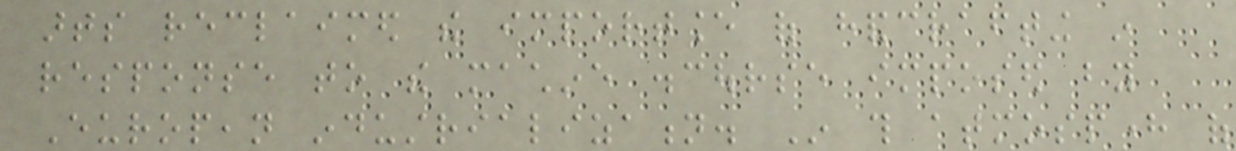arts reclaimed the importance of handcrafting in
response to the machine discourse imposed by
European industrialization. In this atmosphere of
